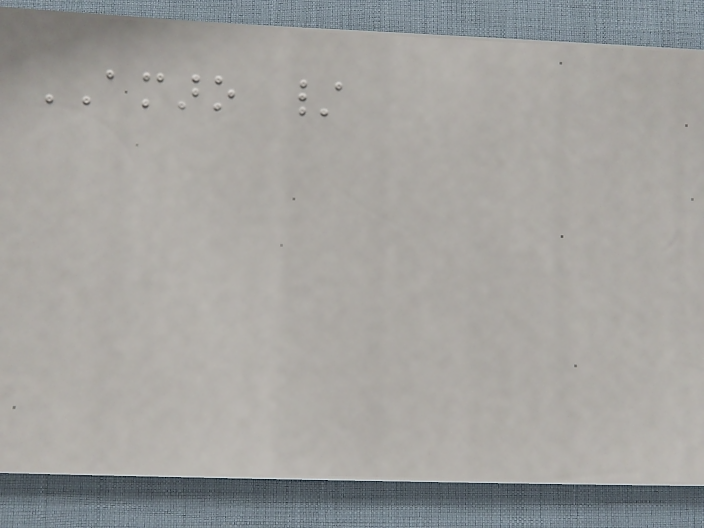AMARO /
